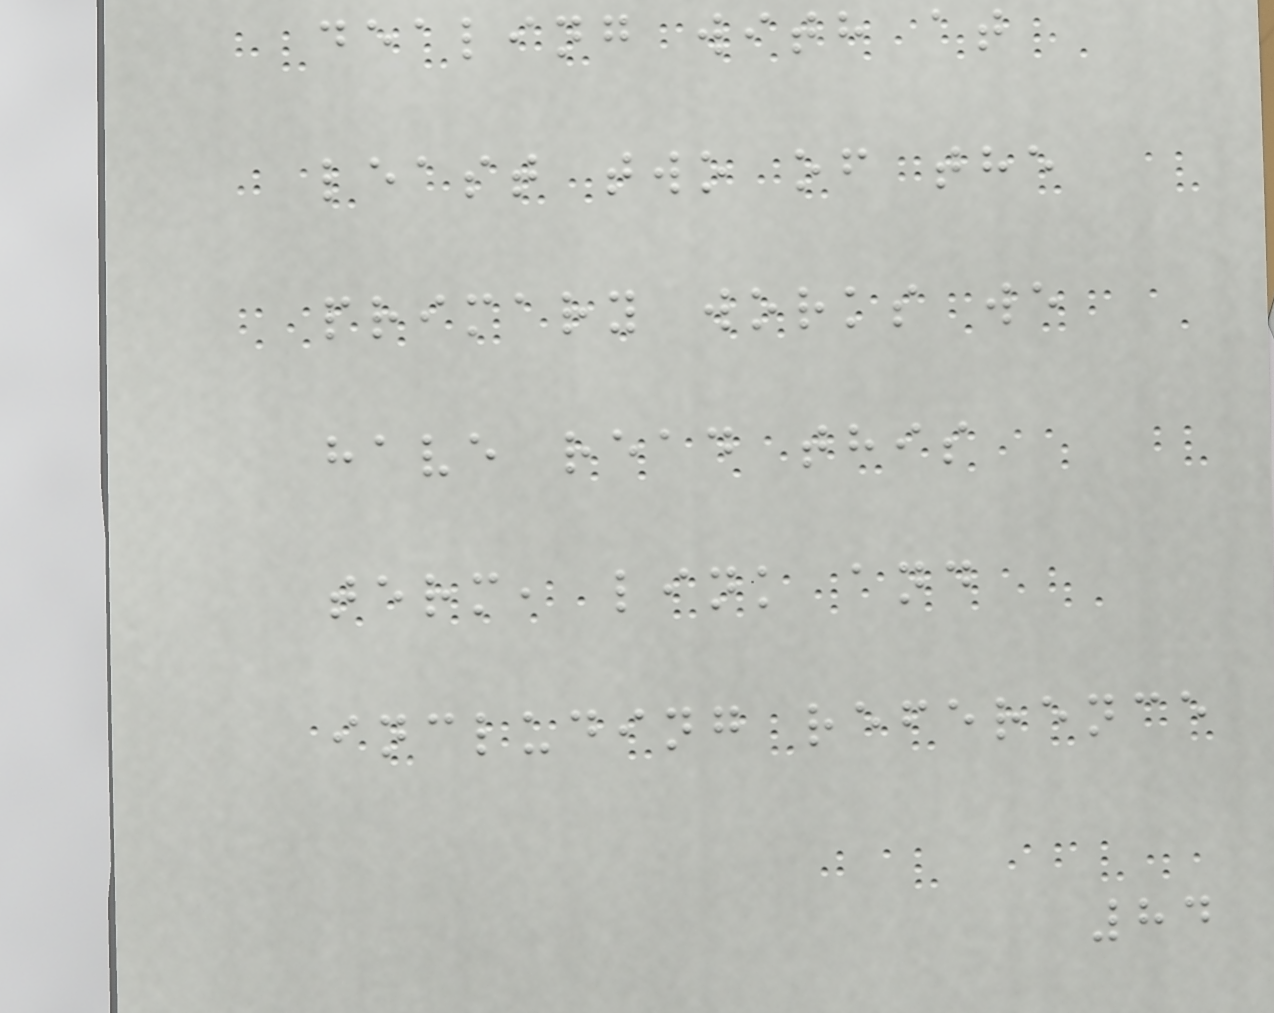dealing with at
least two of the
primary works we
have read this
term, link and
including reference
84
